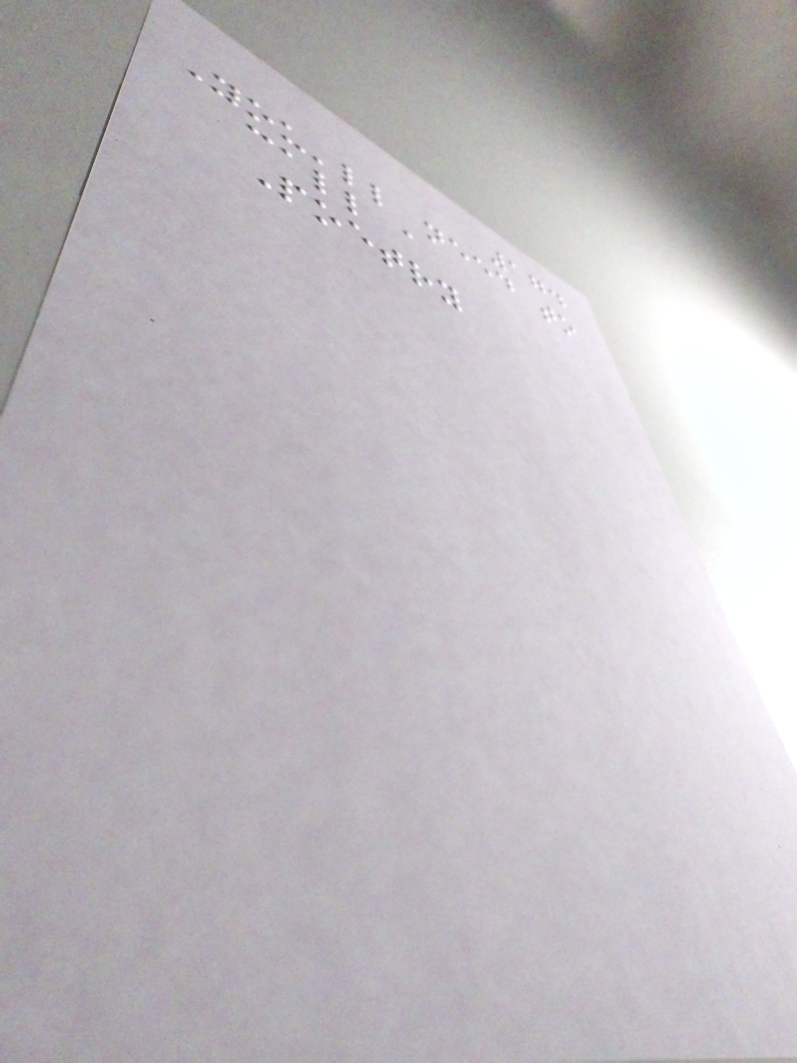174
You'll need to
call a
Poetry
